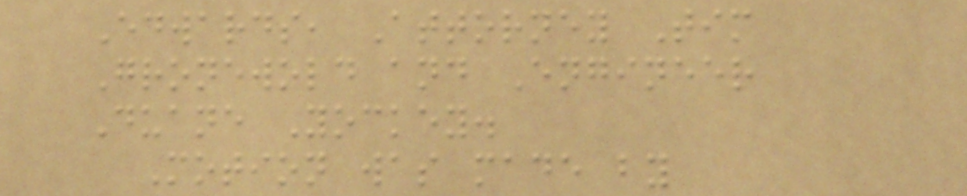Edwards, Attorney Tim
Gronewold and Engineer
Duane Yockey.
Motion was made by
